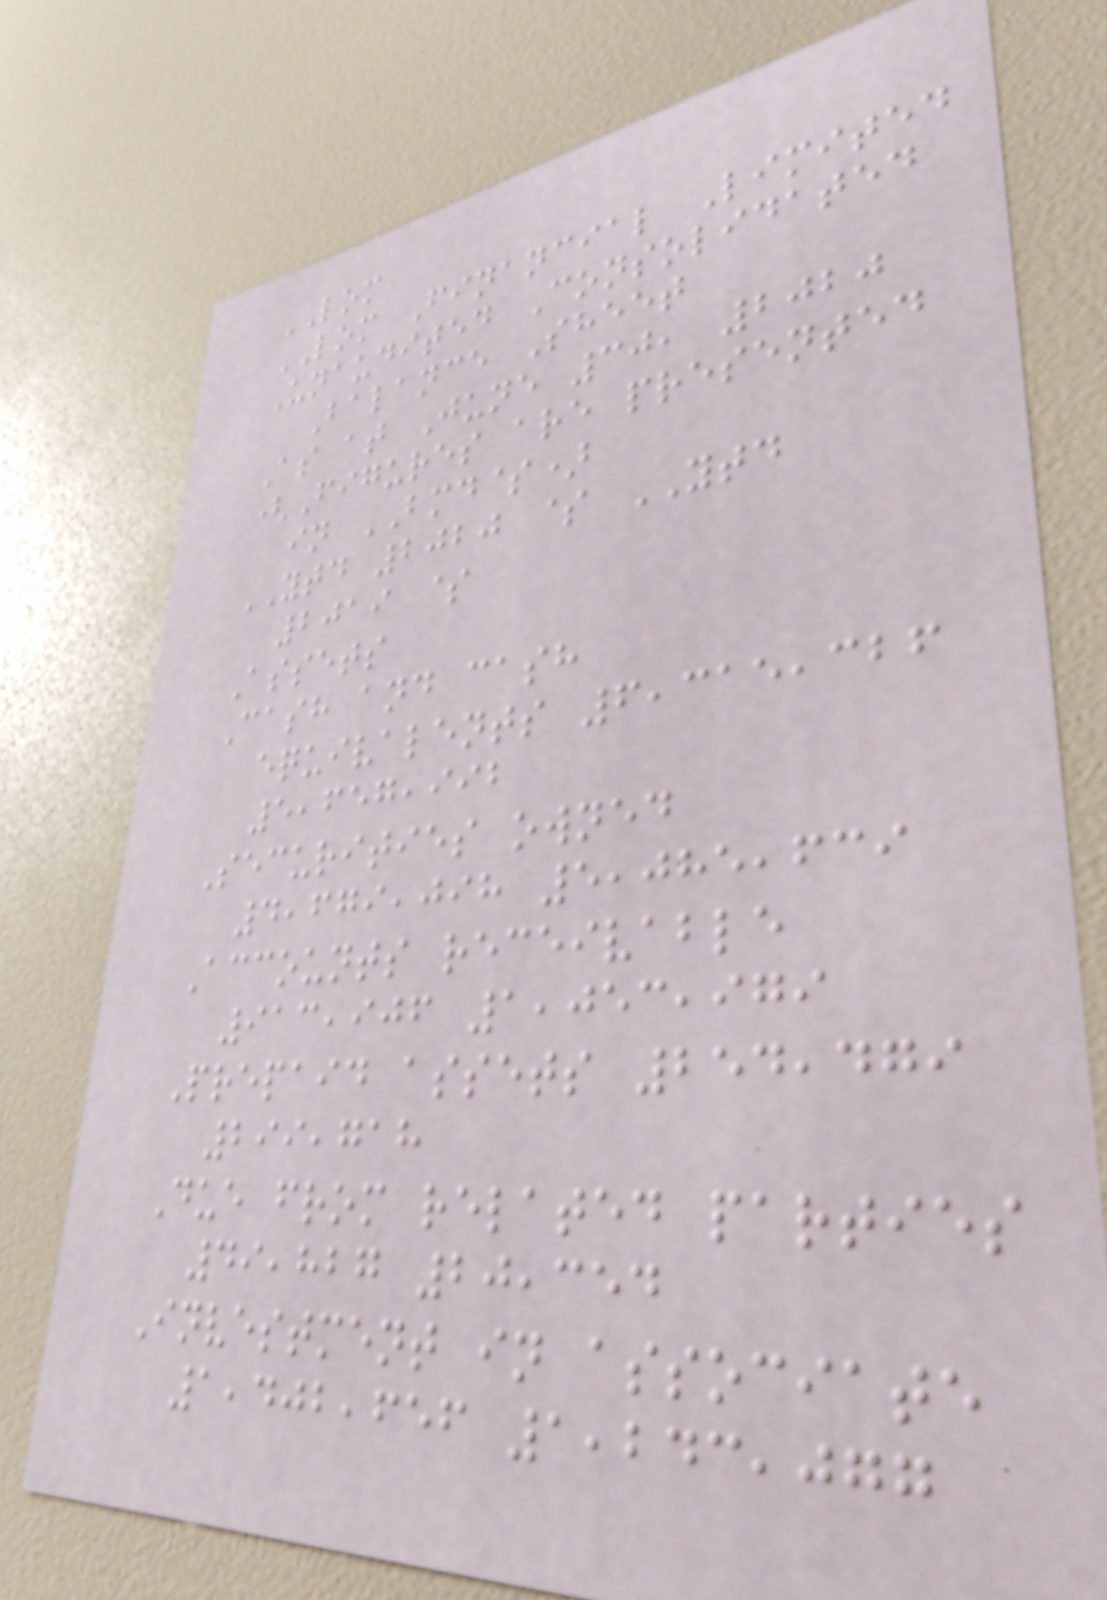LOM
LOM Financial Limited
Unaudited Consolidated
Balance Sheet
As at June 30, 2020
(Figures are presented
in BMD$)
YTD 2020 $ YTD
2019 $
Assets
Cash and cash
equivalents 6,315,326
5,657,992
Securities owned
4,679,098 5,085,639
Accounts receivable
913,906 1,053,979
Prepaid assets 254,479
299,718
Due from related parties
49,827 20,354
Investment in associate
1,402,656 1,243,077
